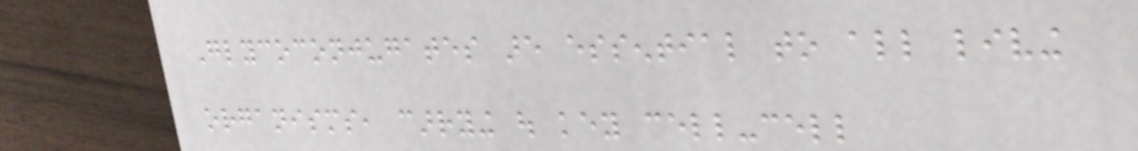Glycoconjugates are essential to all living
organisms, carrying out key cell-cell
